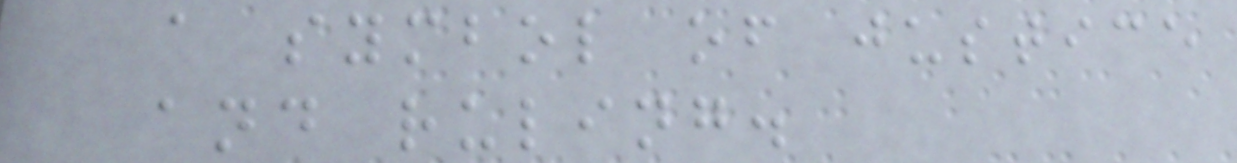a symbol of justice
and ruling.
